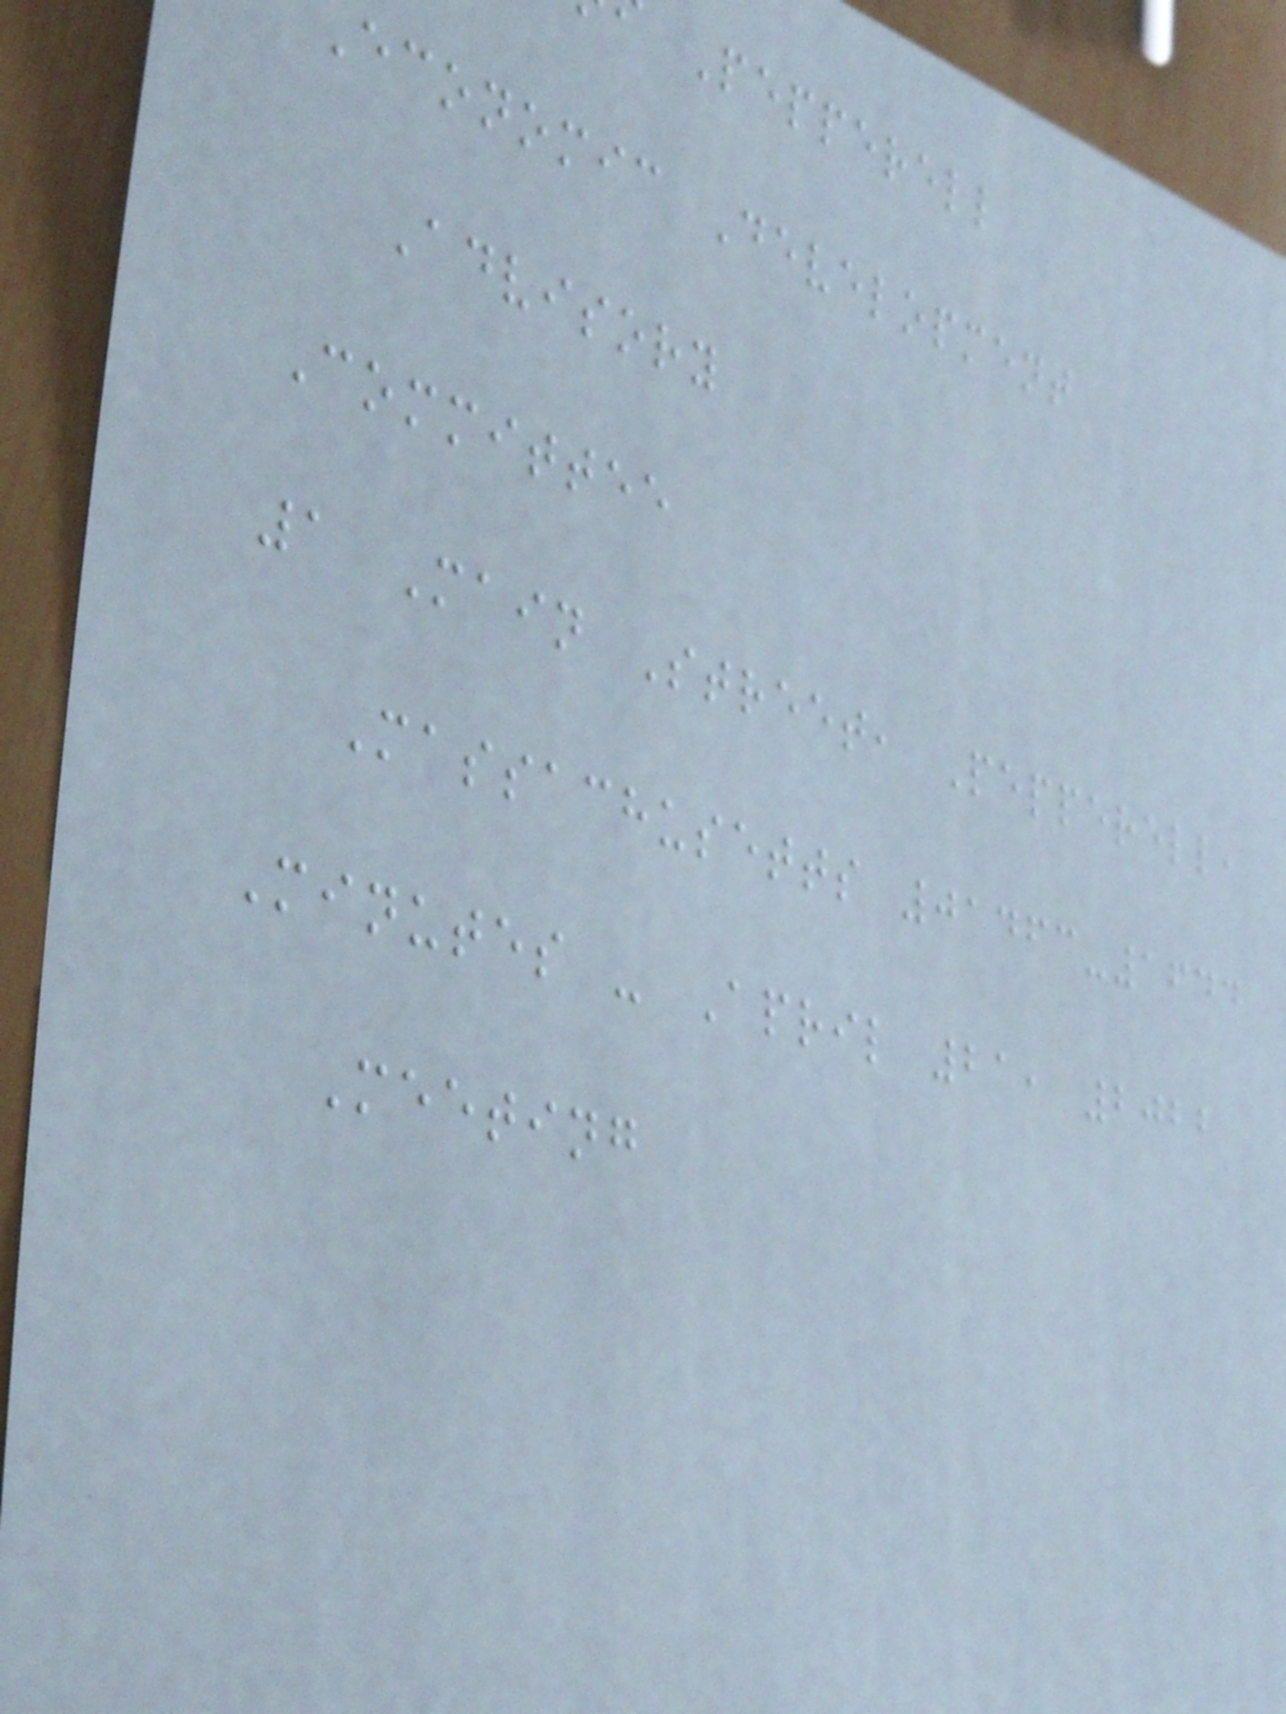Pepperell
economic Development
Advisory
Committee
1 Main Street, Pepperell,
Massachusetts 01463-1644
Minutes - April 21, 2022
Meeting
